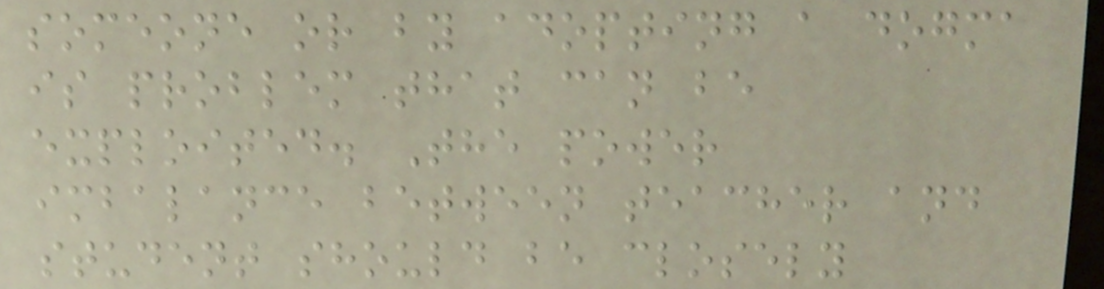someone or by adopting a dogma
is problem that can be
exploited. The power
imbalance between teacher and
student should be closely
